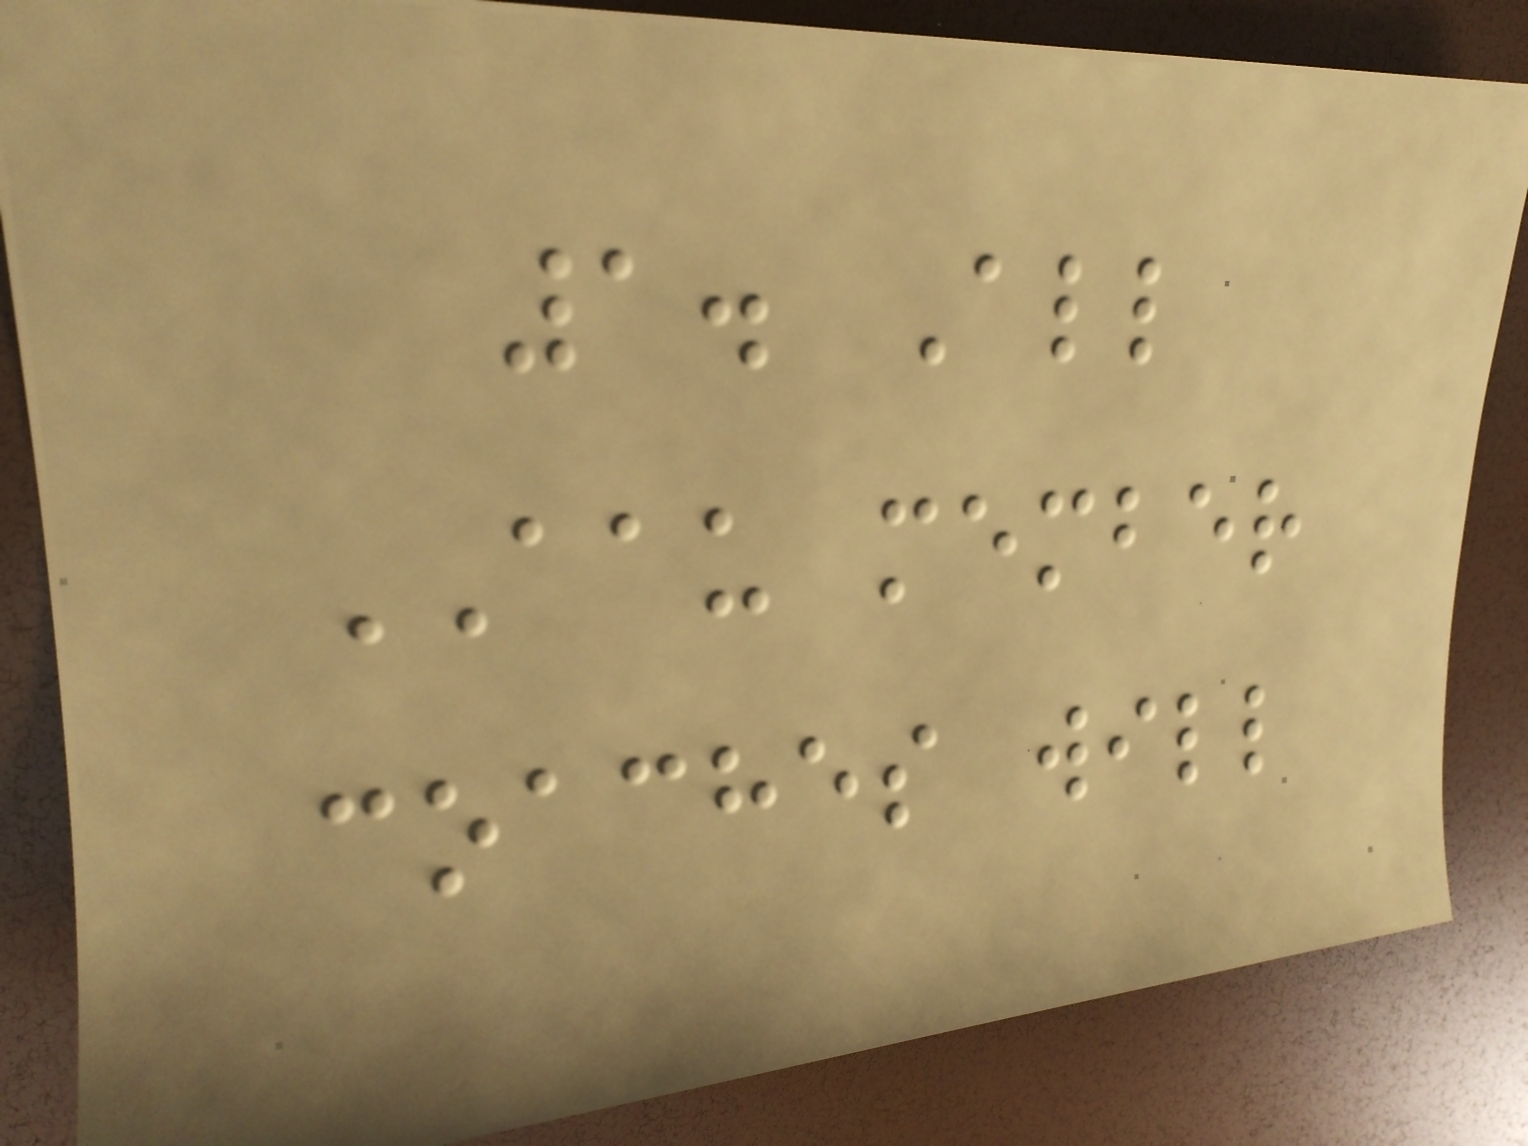1. All
AAU member
coaches will
